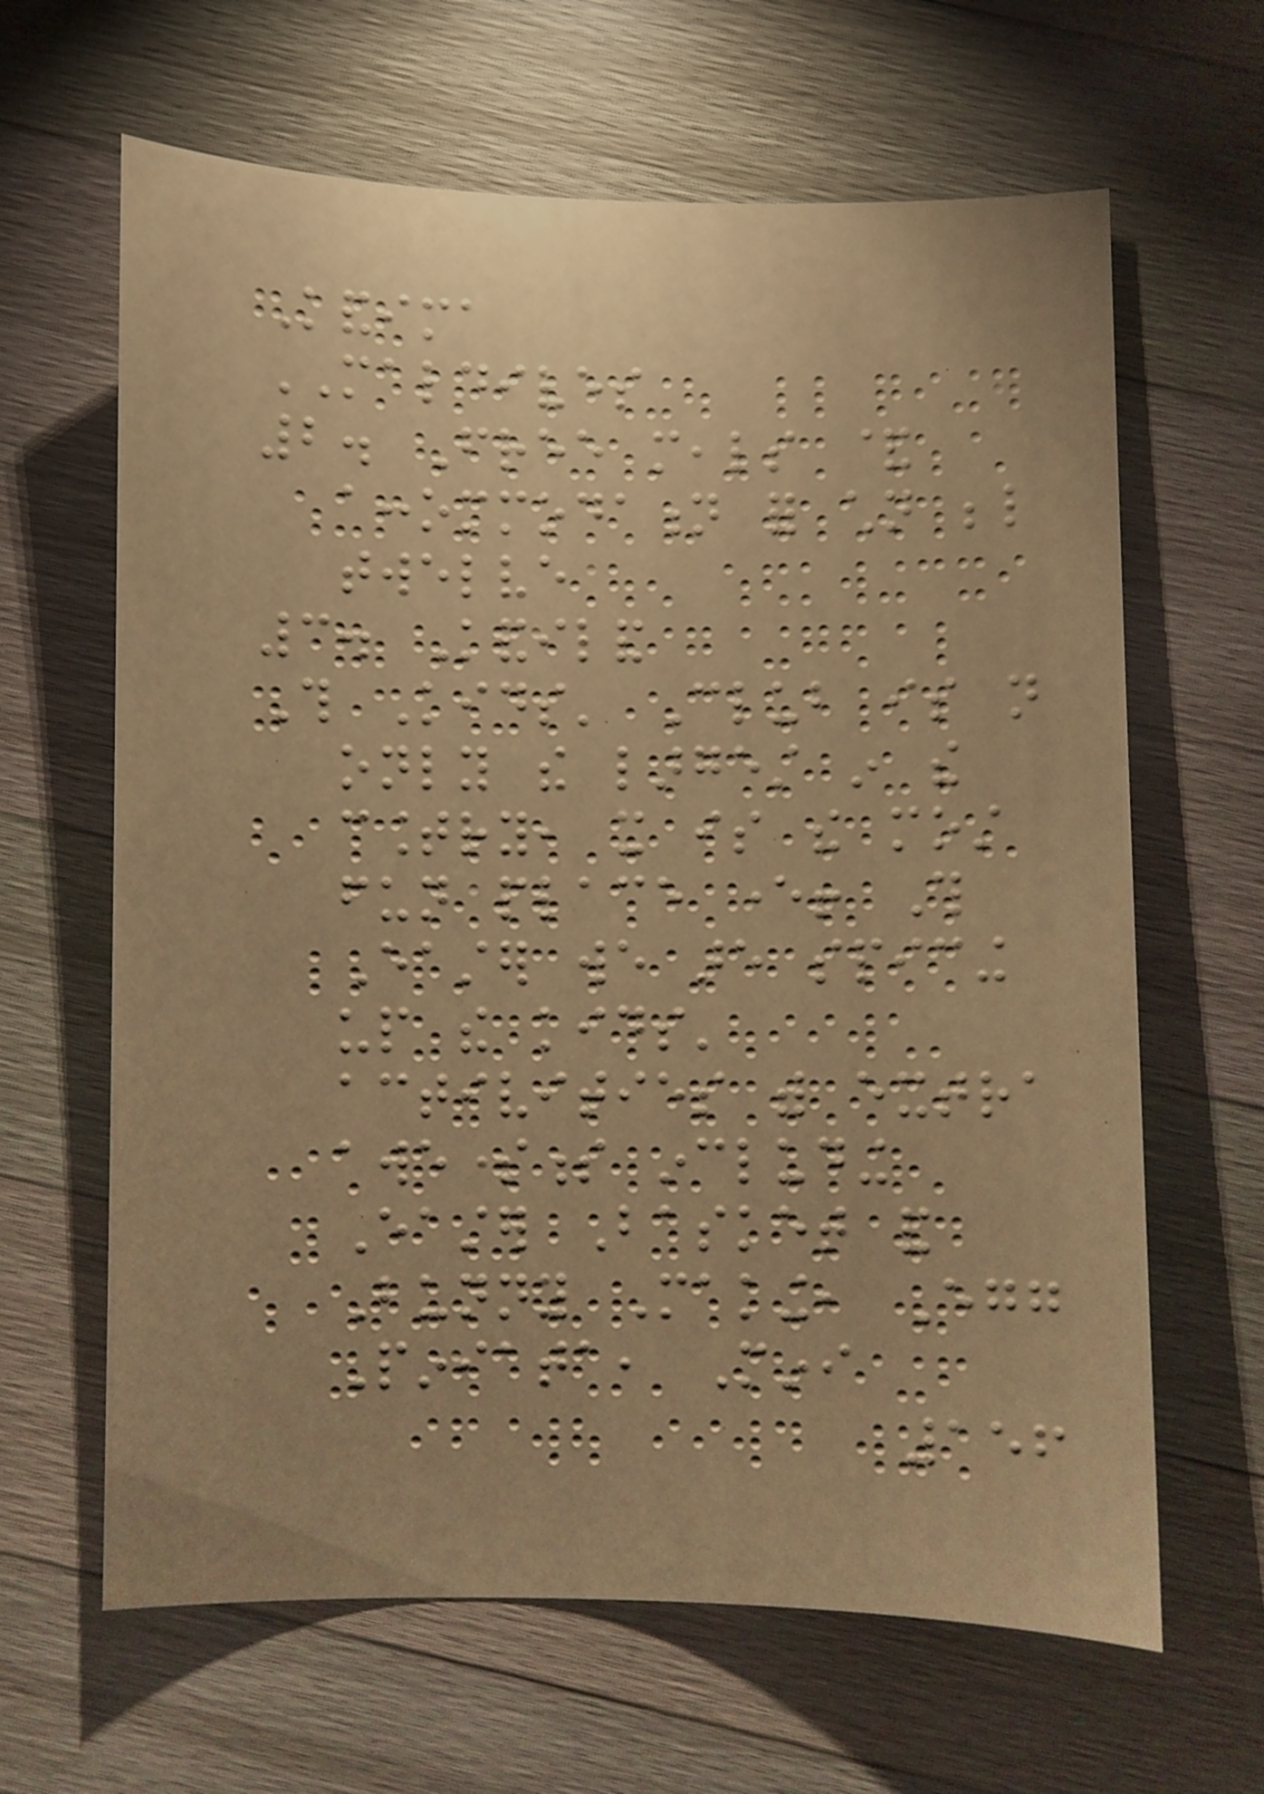Kandima
MALDIVES
2. Free meals &
accommodation for children below
twelve
3. Kandiland
This Kids' Club is not
only the largest in the
country, it is the most
fun place ever! This
Easter we are spicing
up the kids'
activities with extra
awesomeness including
Easter Basket and
Bunny Making, Egg
Piniata, Mini
156
